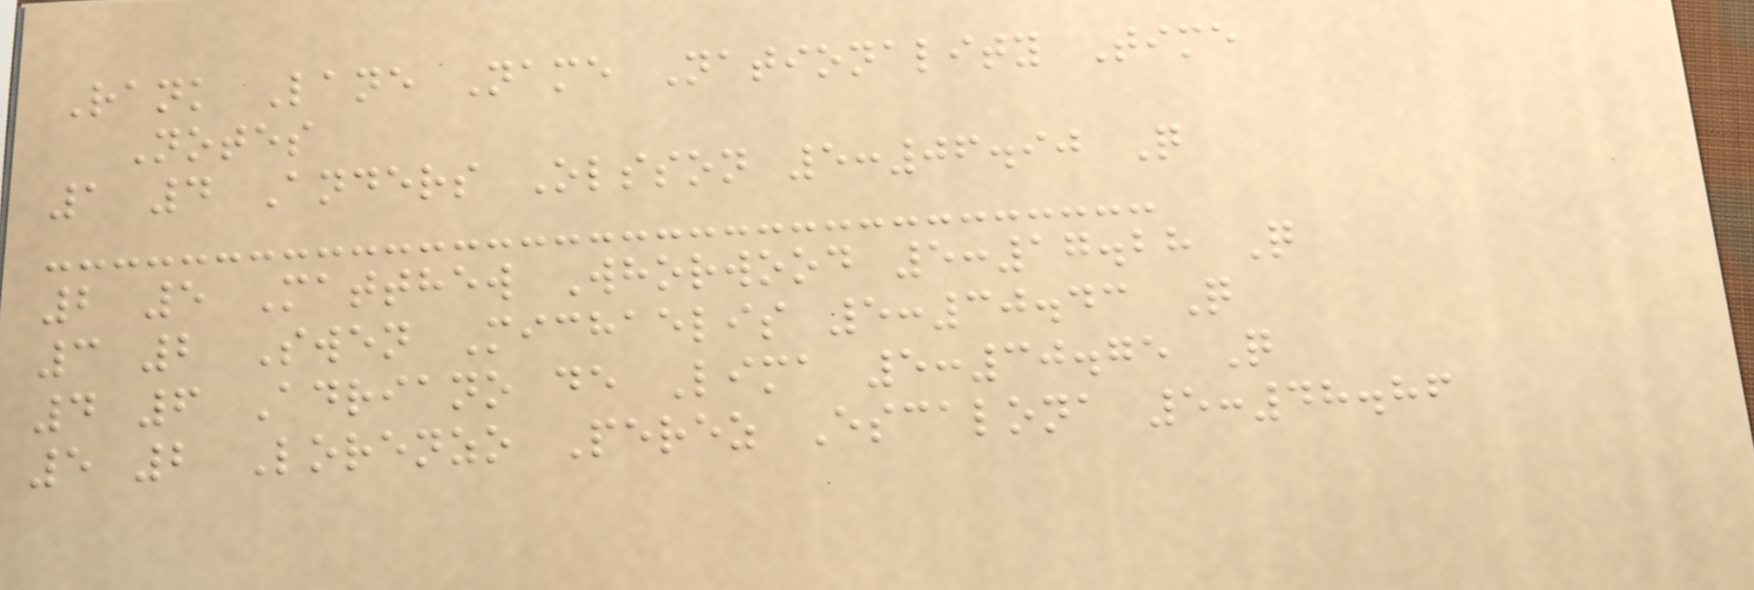Rank Lane Name Nationality Time
Notes
1 4 Anders Olsson 5:06.90 Q
2 5 Matthew Whorwood 5:17.28 Q
3 2 Swen Michaelis 5:30.43 Q
4 6 Adriano de Lima 5:30.75 Q
5 2 Lorenzo Perez Escalona 5:48.86
